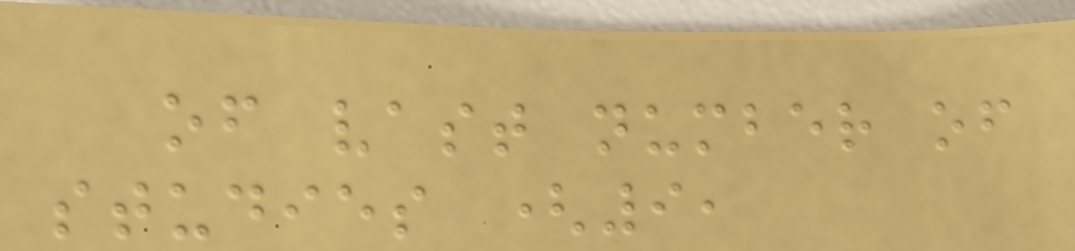of vast number of
studies (9,
